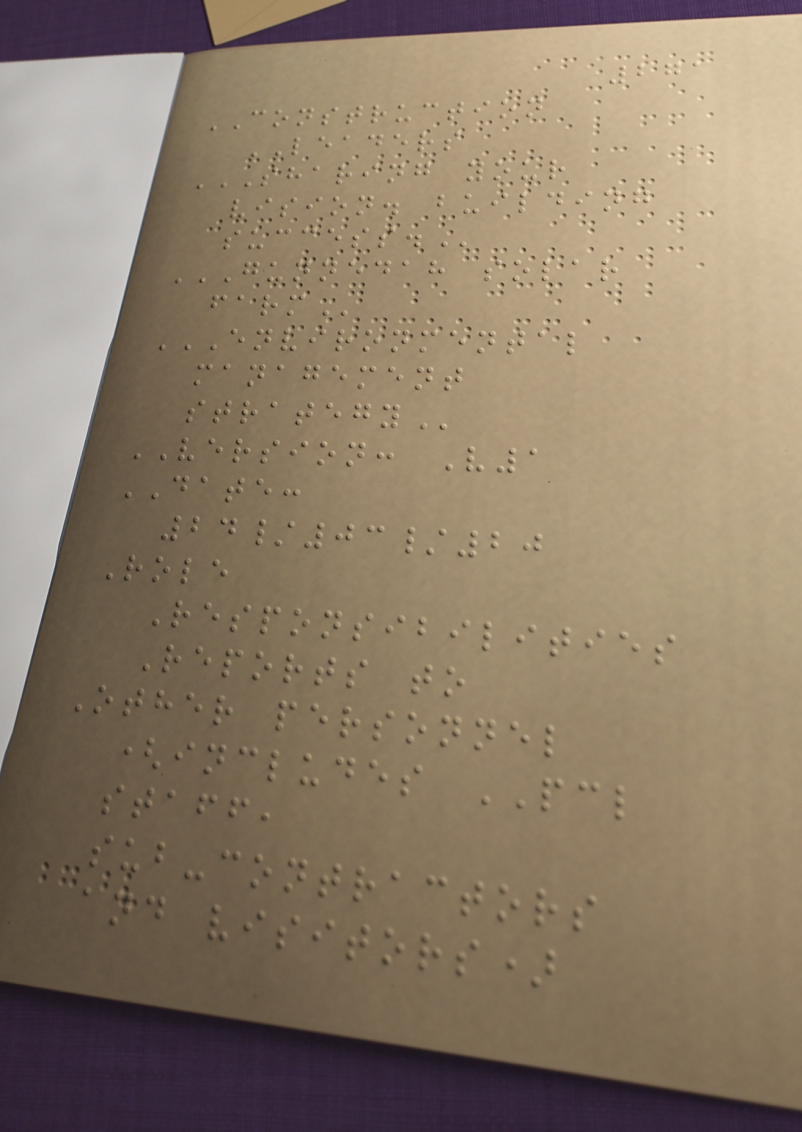271
CONSTRUCTION
LEADERS
SHARING YOUR
VISION. BUILDING
SUCCESS.
GUNNEDAH SOLAR
FARM
ENVIRONMENTAL
MANAGEMENT
STRATEGY
VERSION: V1
DATE:
24/03/20
Role
Responsibilities
Reports to
Other personnel
(includes PCL
staff,
sub-contractors
and visitors)
